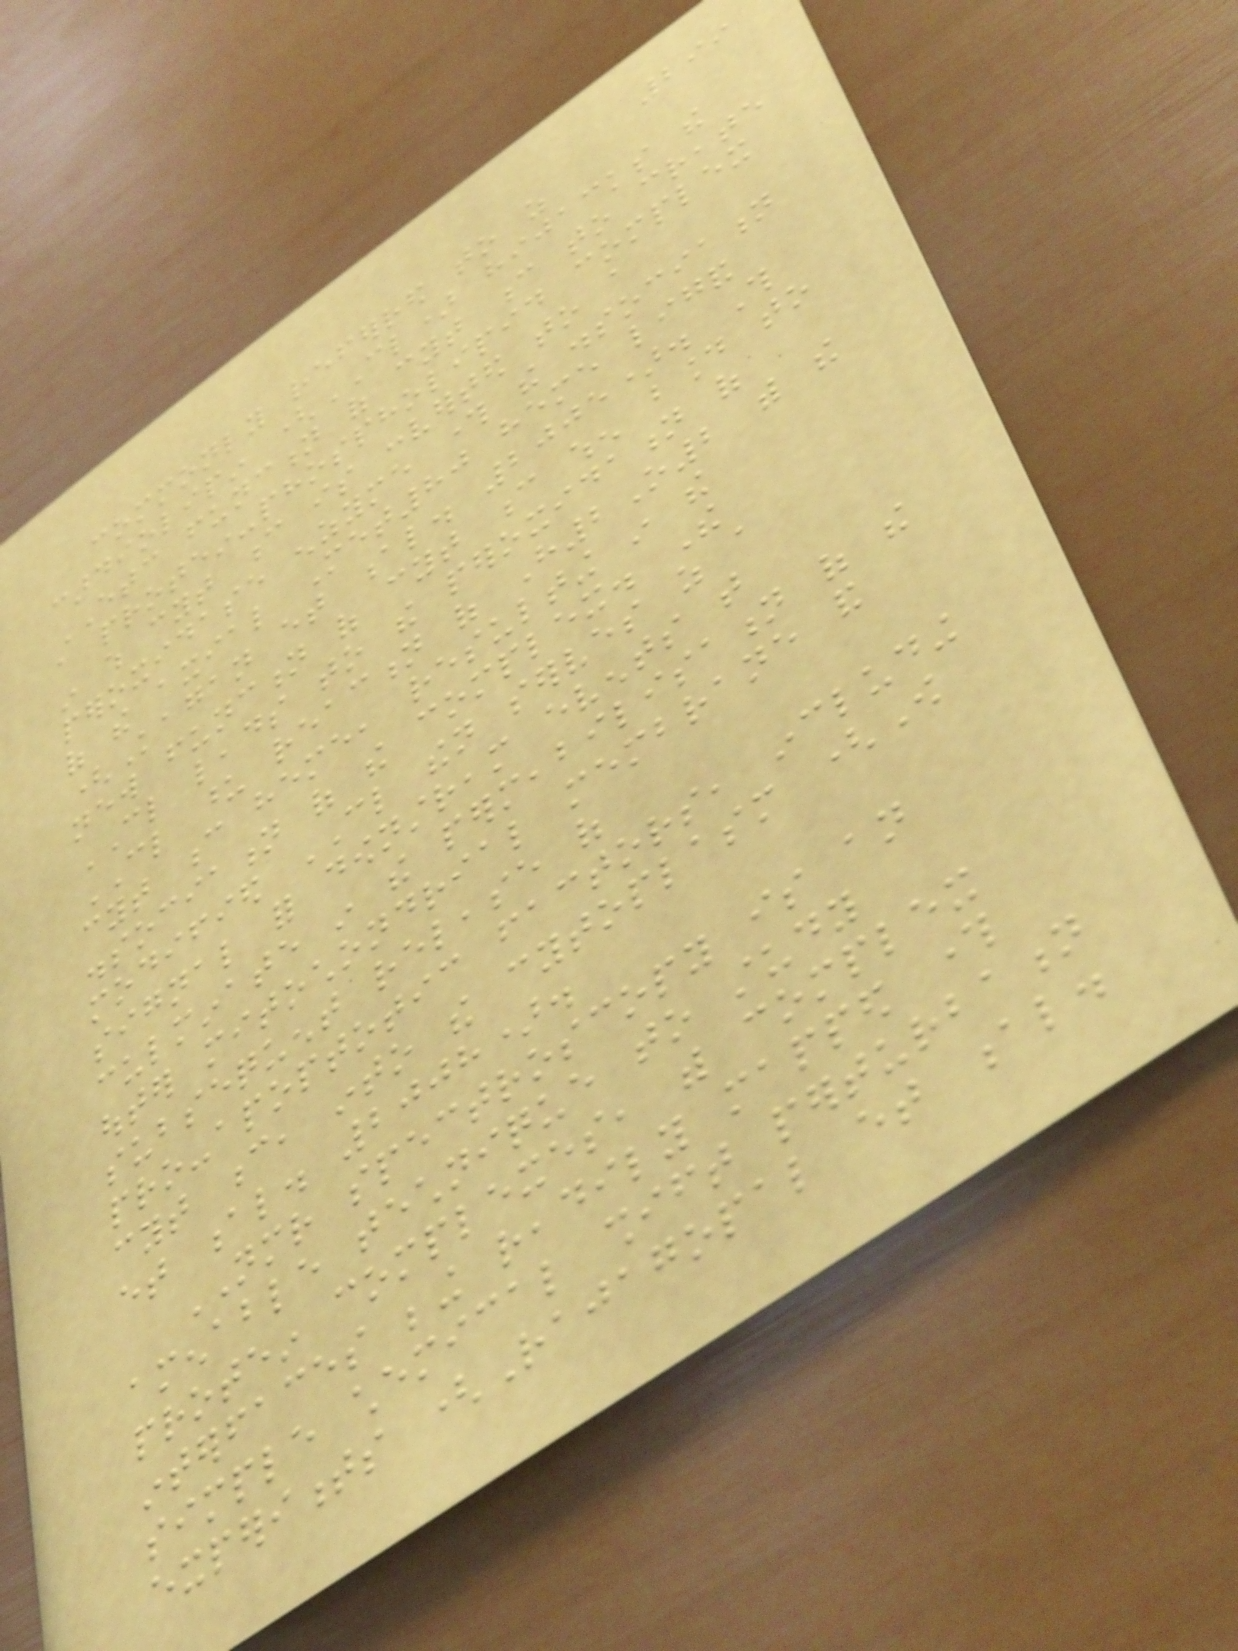299
commonly referred to as
cardiolipin (CL) hijacks the
ETC function of cyt c to create
a protein-phospholipid complex
in which cyt c is converted to a
peroxidase enzyme through the dissociation
of the axial Met80 heme ligand
(Kagan et al. 2005). This
new function of cyt c when bound to
CL leads to the peroxidation of
CL upon reaction of H2O2 with the
cyt c heme, resulting in the
dissociation of the complex. The
modified CL then serves as a
signal for downstream events that
culminate in the permeabilisation of the
outer mitochondrial membrane and
subsequent release of
pro-apoptotic factors, including
cyt c, into the cytoplasm (Ow
et al. 2008).
NMR spectroscopy is an
amenable technique to study
protein complexes, with complex
interfaces being readily mapped through
simple chemical shift perturbation
experiments (Rajagopal et al.
